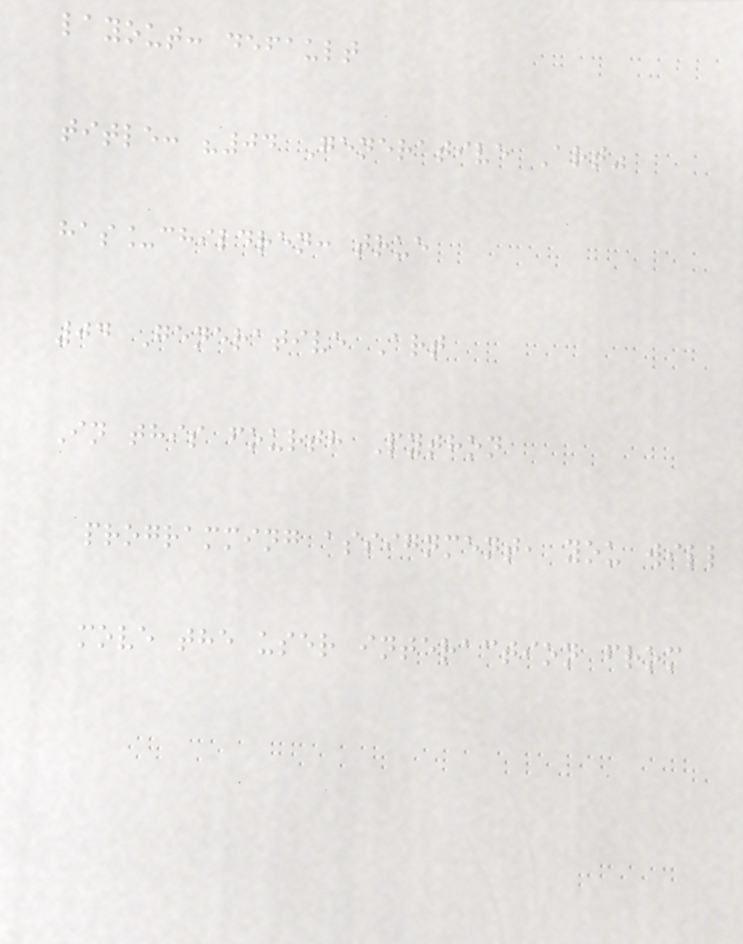layout: default
title: "04 Generative Art"
has_children: true
04 Generative Art
In this fourth Python
programming assignment, you will
move the user interaction from
